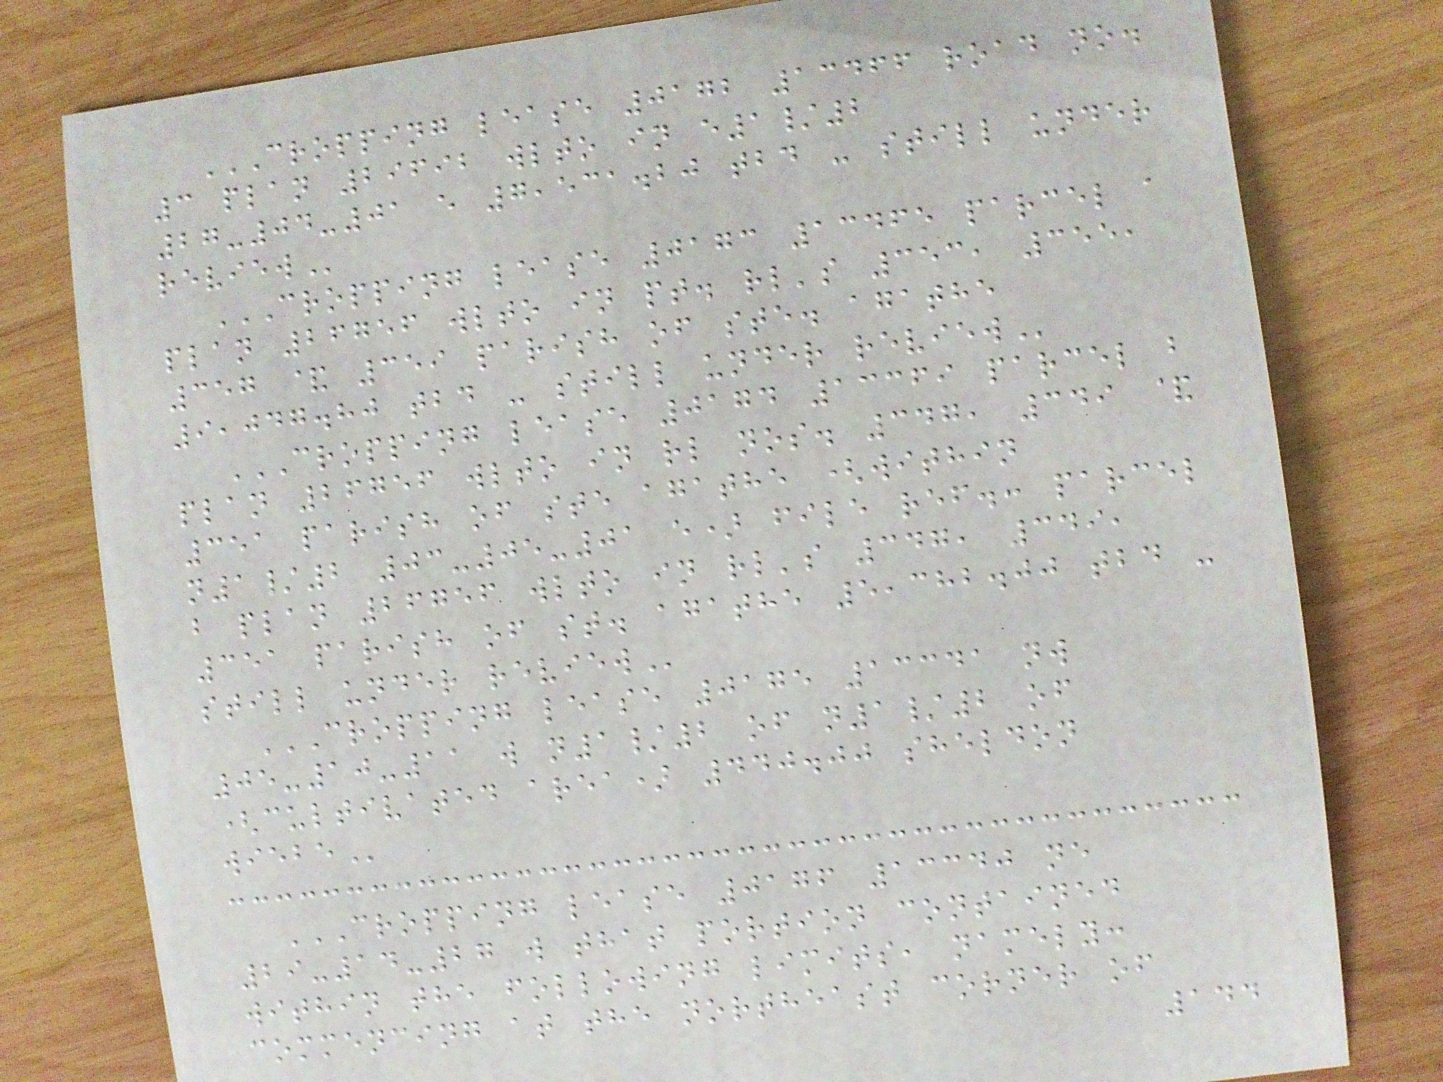CROPPING LEASE 0172 13466 ROAD NO.
3 PLAN 29692 WLTO IN E1/2
27-04-01 E 7,531.20 TBD - STILL UNDER
REVIEW
CROPPING LEASE 0173 13465 PARCEL A
PLAN 26756 WLTO IN PT. RL'S 353, 355,
357 & 359 PARISH OF STE. AGATHE
9,047.80 TBD - STILL UNDER REVIEW
CROPPING LEASE 0174 13369 PARCEL B
PLAN 26756 WLTO IN RL NOS. 347, 349 &
351 PARISH OF STE AGATHE (WITHIN
N1/2 03-05-01 E) FILE REF.: PARCEL
B PLAN 26756 WLTO IN RL'S 347, 349,
351 PARISH OF ST. AGATHE 5,382.00 TBD -
STILL UNDER REVIEW
CROPPING LEASE 0175 13341 NW
05-10-11 W N1/2 OF N1/2 OF
(CULTIVATED AREA) 440.00 SHELDON
WIEBE
CROPPING LEASE 0176 13340 NE
29-14-27 W THAT PORTION CONTAINED
WITHIN THE FOLLOWING LIMITS, NAMELY:
COMMENCING AT THE NORTHEAST CORNER OF
144
